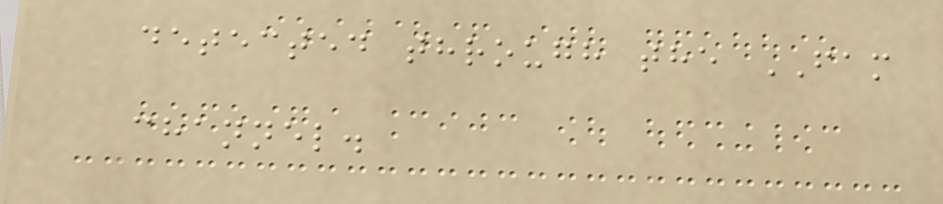detected through the FAM
channel.
